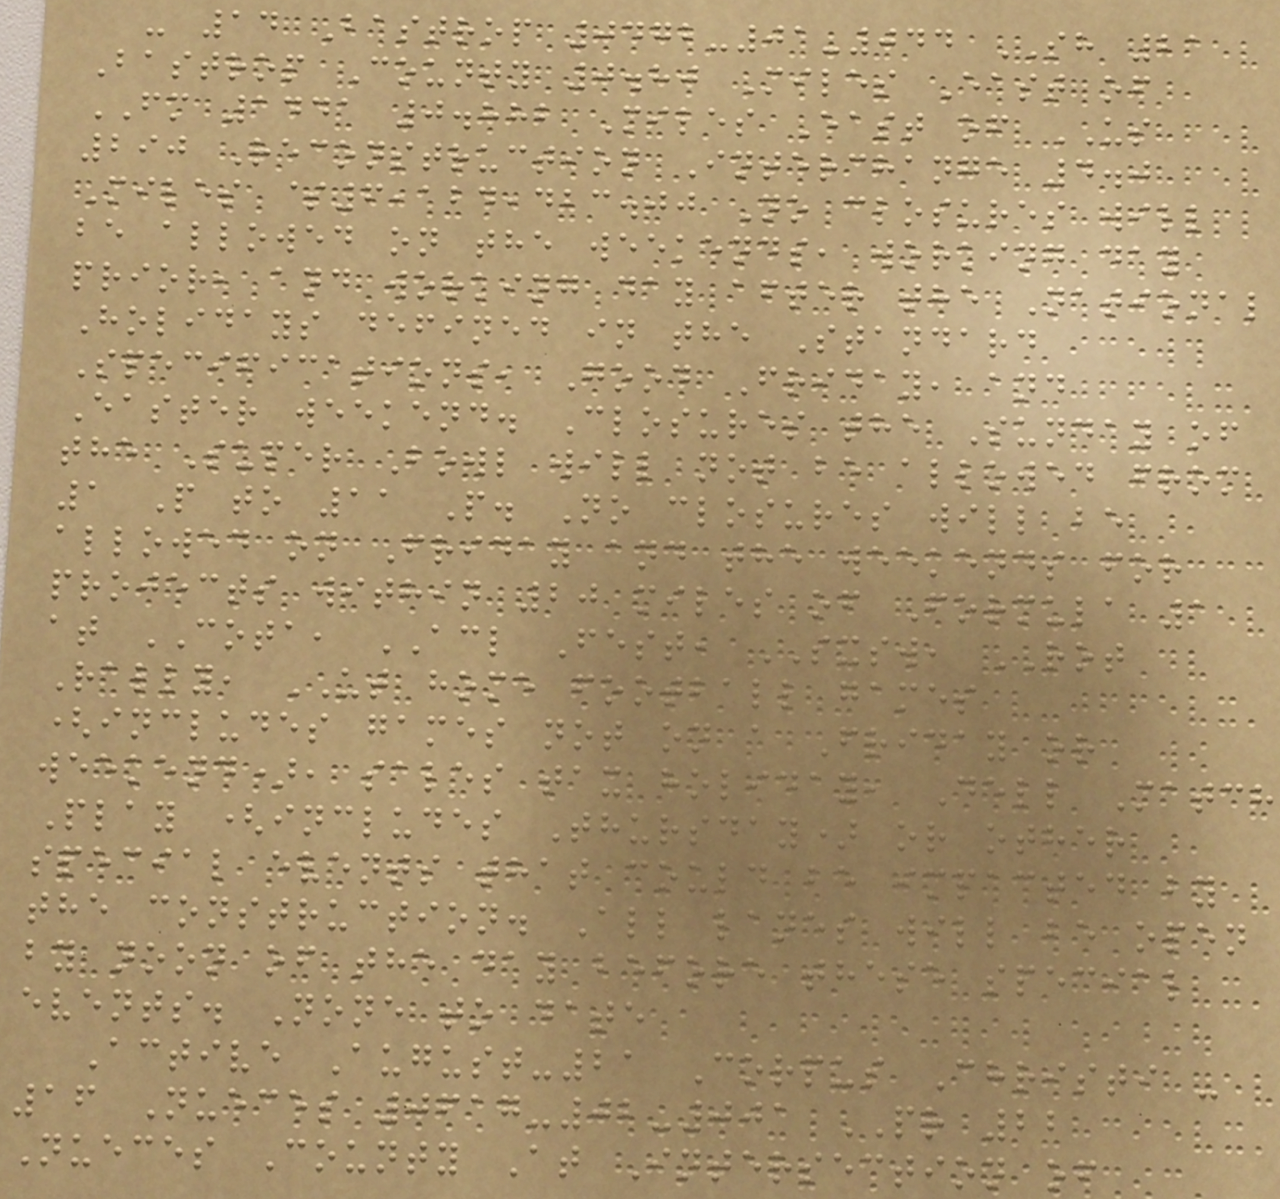- 14 Bastrop 0472-01-044 SH 21
Bastrop County 0.80 Miles East of
FM 1441 0.882 Miles East of US
290 Reconstruction Interchange 4.0
Miles $6,124,423.00 No closures will
be allowed on the weekends, working day
prior, and working day after the National
Holidays defined in the Standard
Specifications, Good Friday, and
Easter weekend. Closures the Sunday of
the Super Bowl will not be allowed from
1 P to 11 P. No closures will be
allowed on Friday and the weekends for
projects within 20 miles of Formula 1
at COTA, ACL Fest, SXSW, ROT
Rally, UT home football games
(includes games not on a Friday or
weekend), sales tax holiday, Dell Match
Play (includes Thursday) or other
special events that could be impacted by
the construction. All lanes will be open
by noon of the day before these special
events. None to date
Active August-21 Corpus Christi -
16 Nueces 0617-02-001 PR 22
Nueces County At Intersection of
